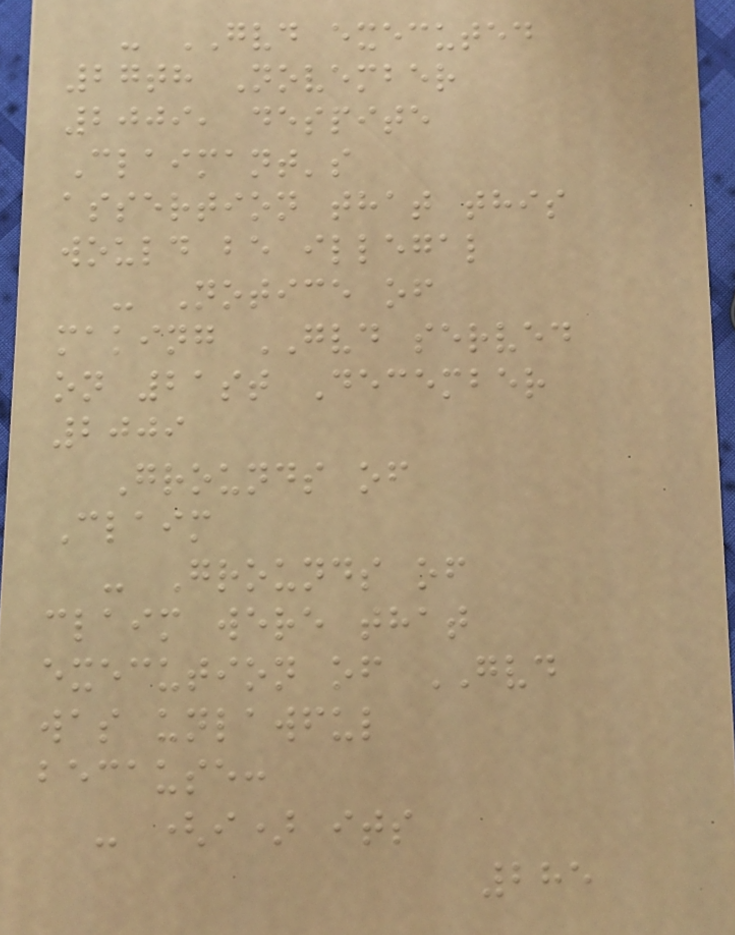- GVD executed
27th November
2009, despite
Claimant's
assertion that this
would be illegal
- Notice of
making GVD served
on 21st December
2009
Grounds of
Claim
- Grounds of
claim were that
execution of GVD
was unlawful
because:
- (i) its
285
